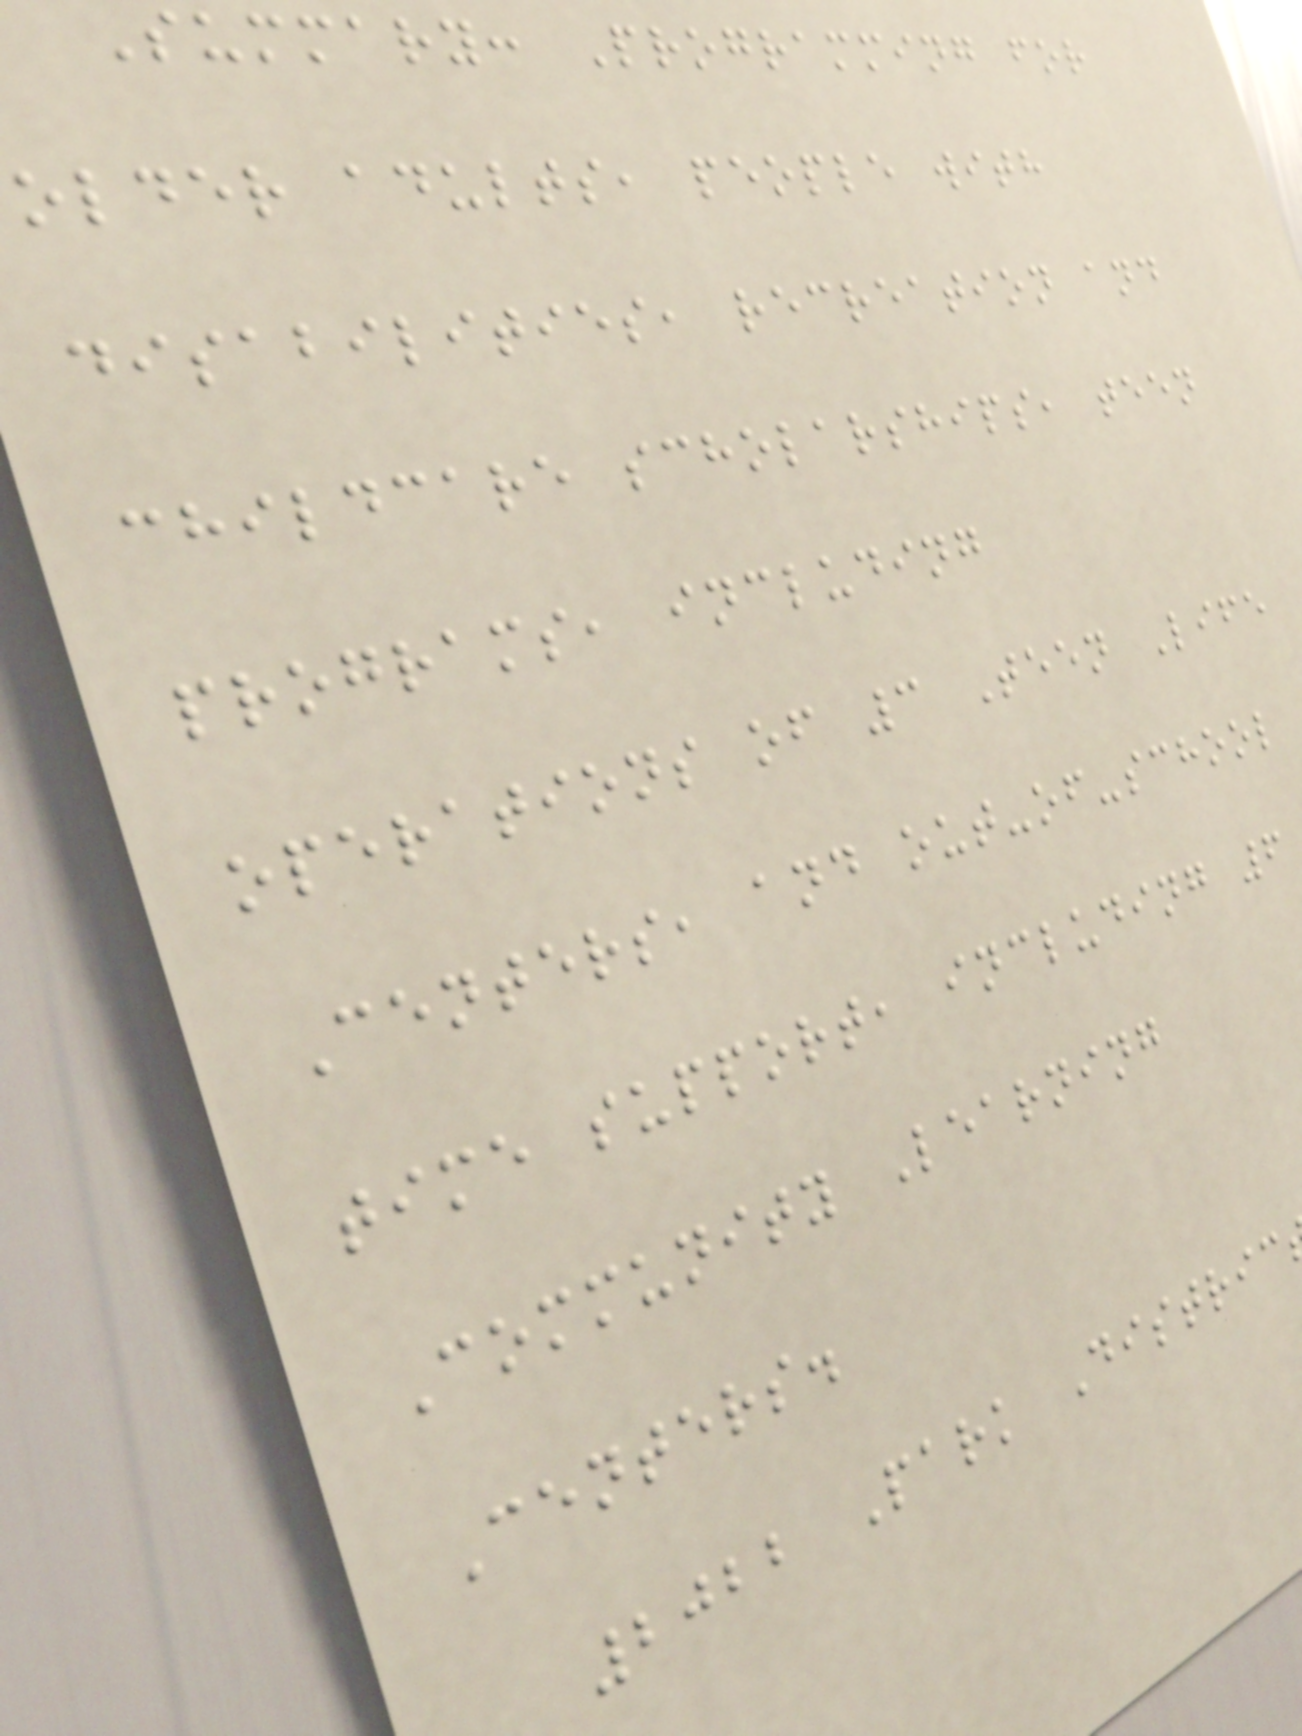Summary: Programming for
older adults, people with
disabilities, recreation and
childcare scholarships, teen
programs, including
operations of 3 Teen Life
Centers, and out-of-school
time support, including 6
Community Learning
Centers.
2022 Park Distric
